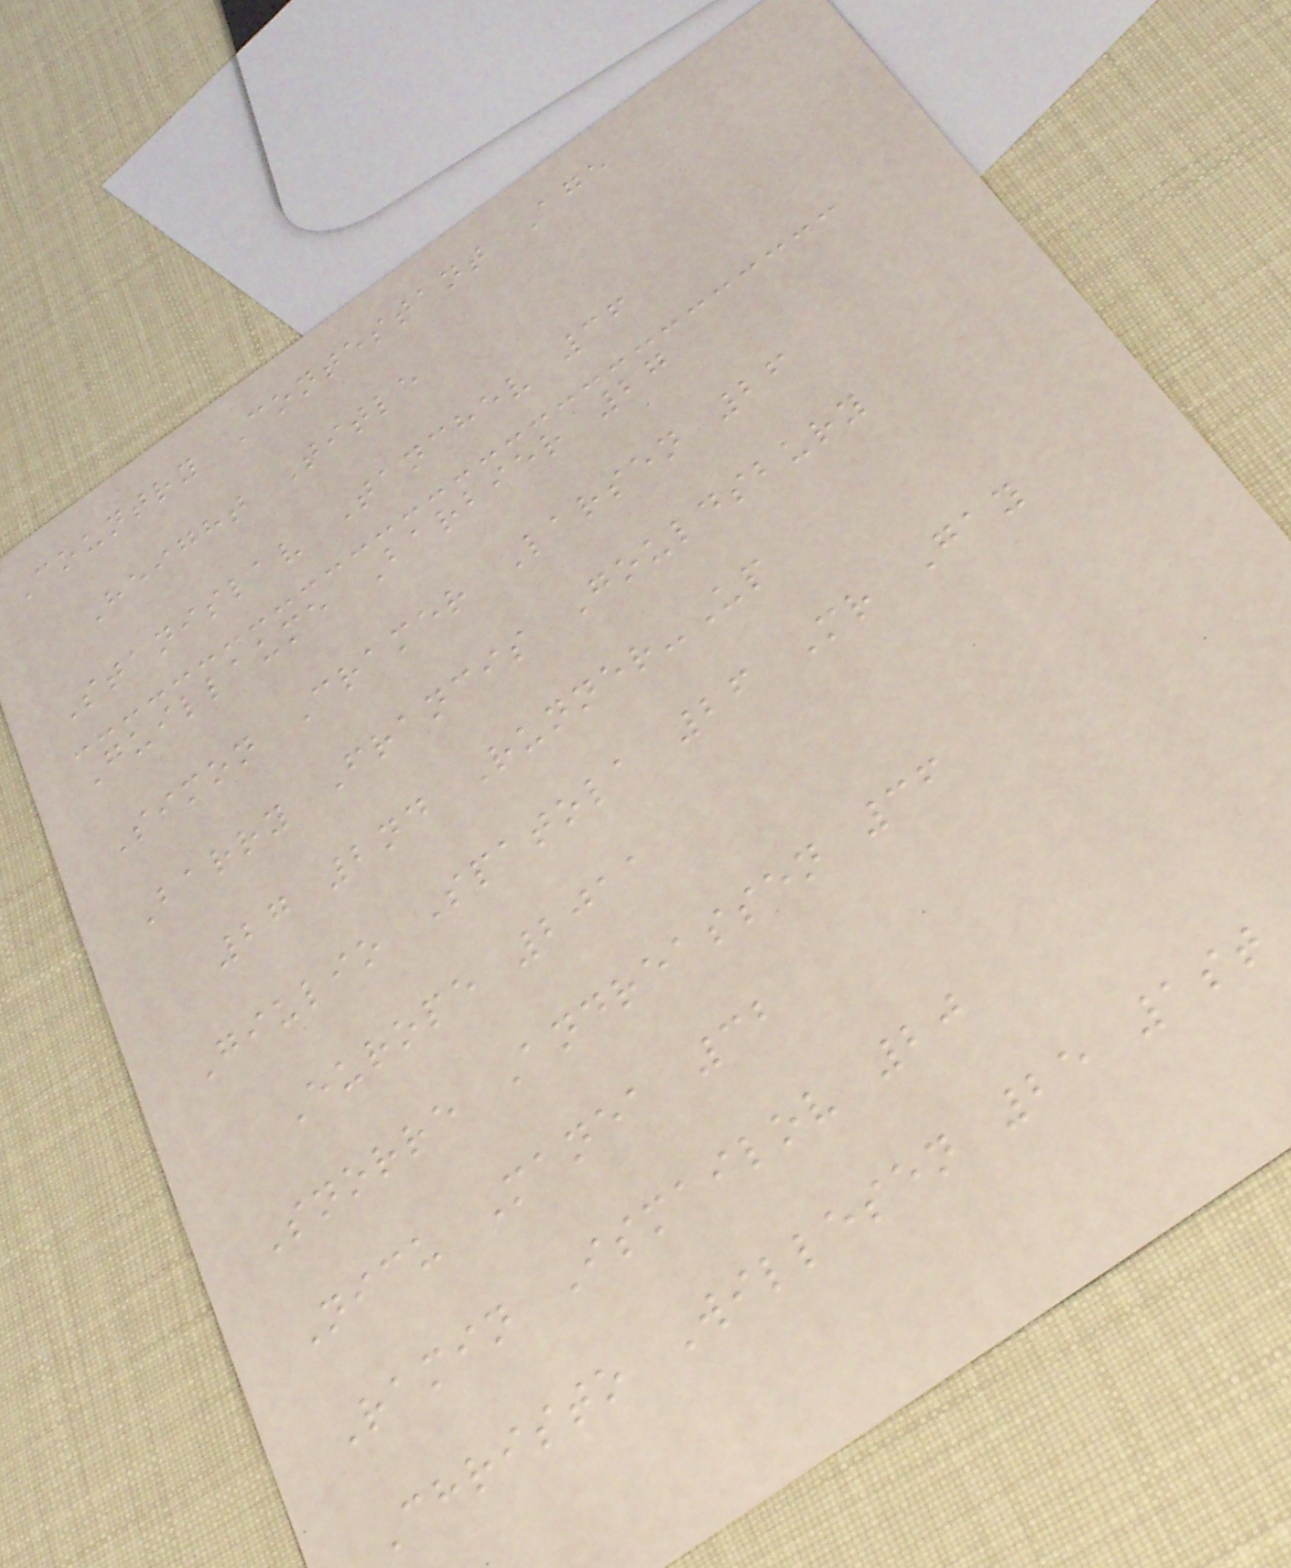Country Contestant Age
Height Title
Stanislav Tanchev 36
Guillaume Barbier 27
Simon Cramer Larsen 26
Barry Francis Gouldsbury
27 2nd Runner-Up
Giulio Spatola 26 Mr Gay
Europe 2011
Snorre Andreassen 36
Nicu Manea 32
Ramin Ismailov 20
Christo Willesen 25 1st
